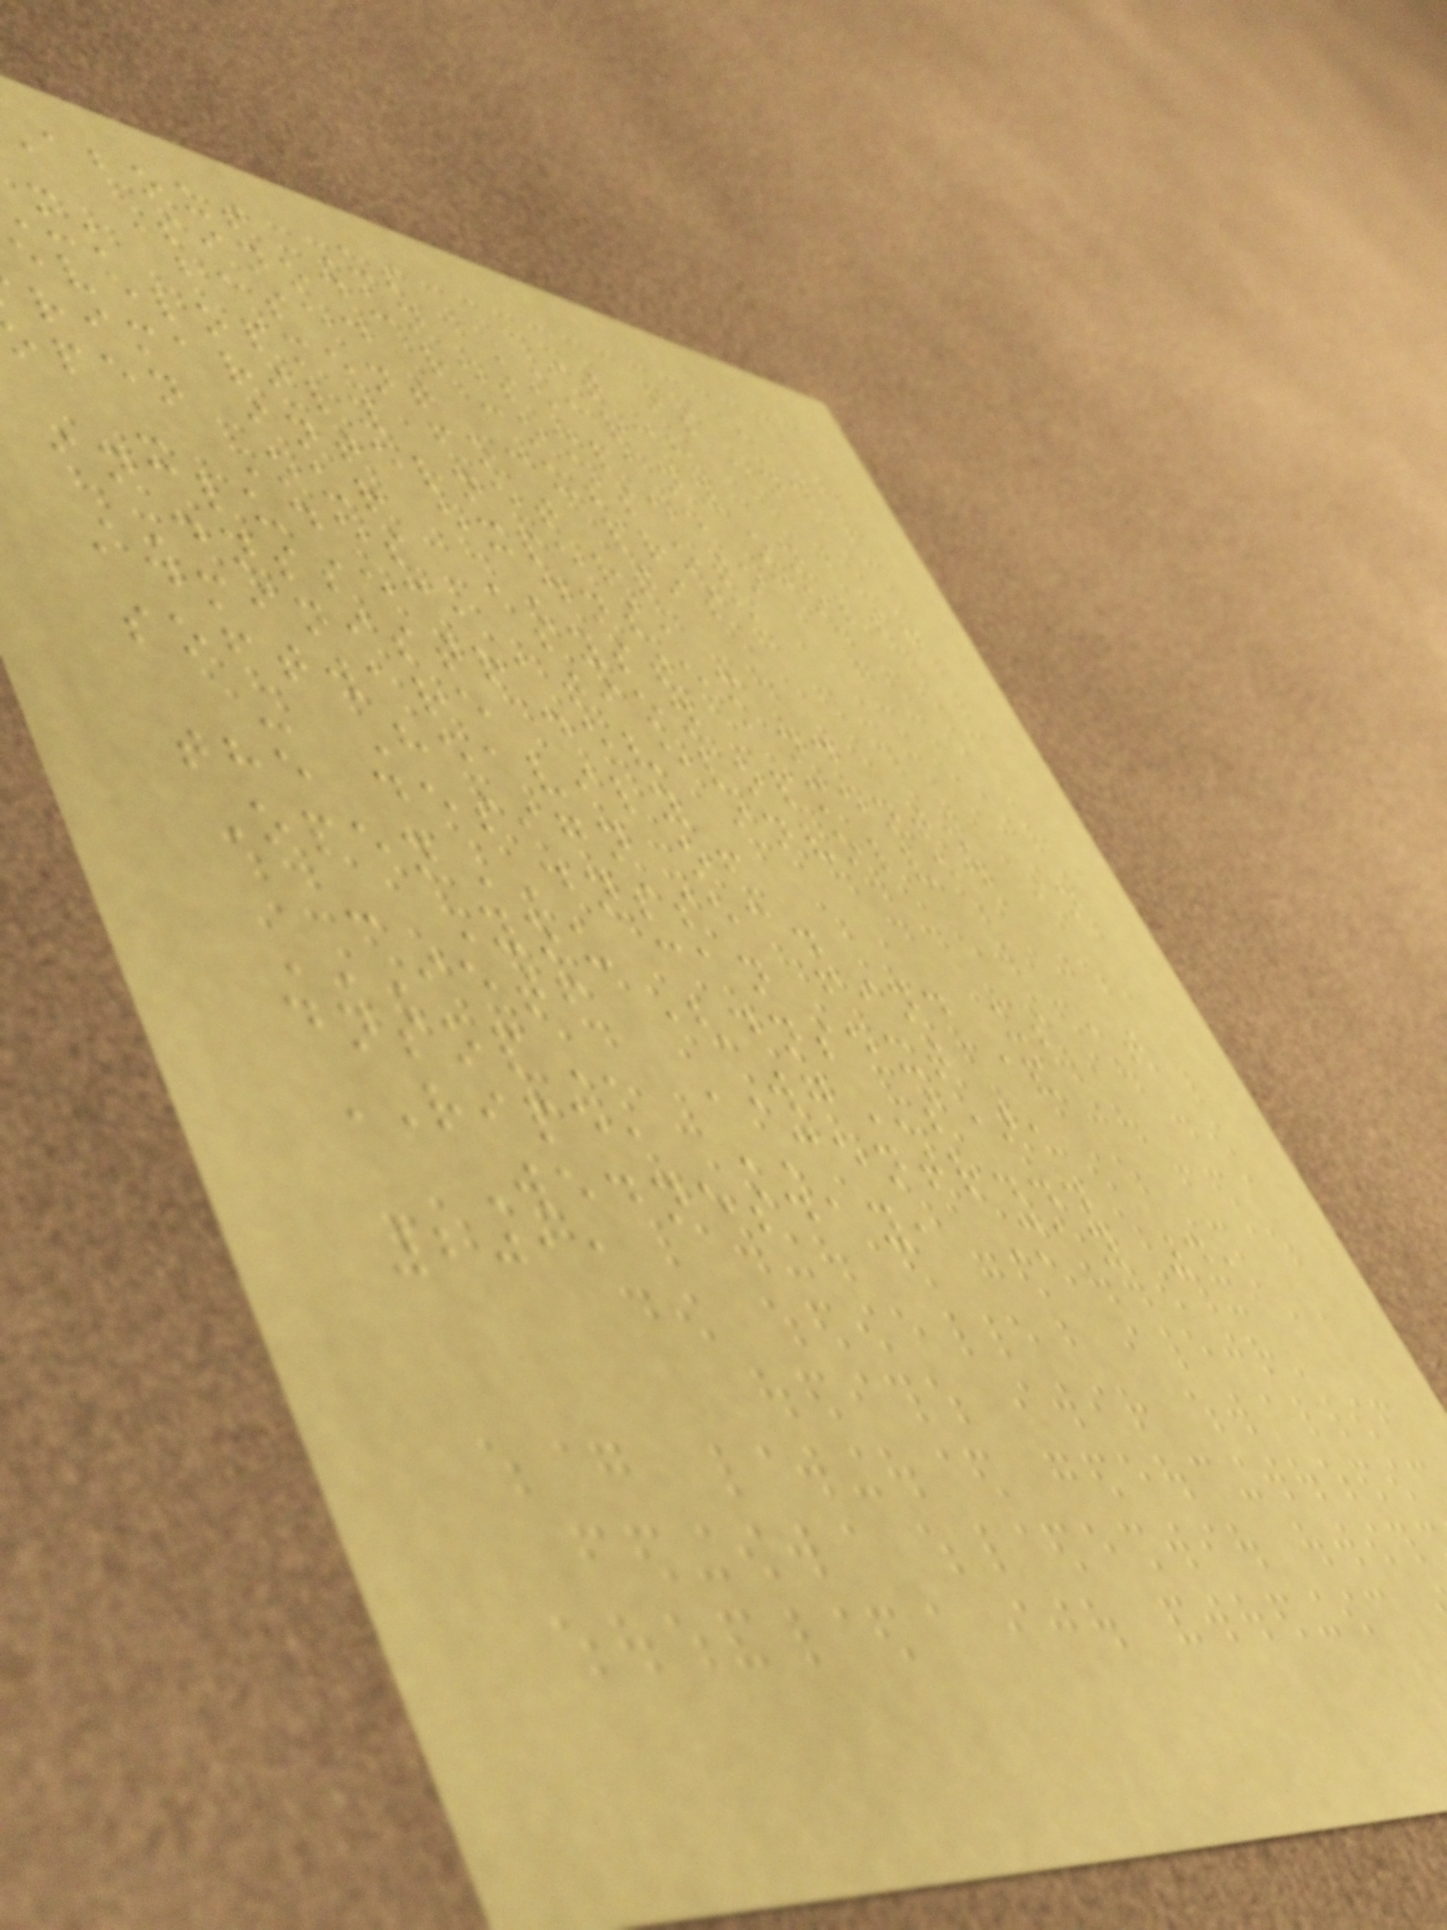about Us
- Sinodun IT is a
uk based research and
evelopment company
rimarily focussed on
pen internet protocols.
- Our expertise
includes DNS,
DNSSEC, system
administration and
software development.
- Heavily involved in
the design of
OpenDNSSEC.
- You can find us at
IETF (DNSEXT &
WGs),
RIPE, CENTR...
Wednesday, May 4,
2011
